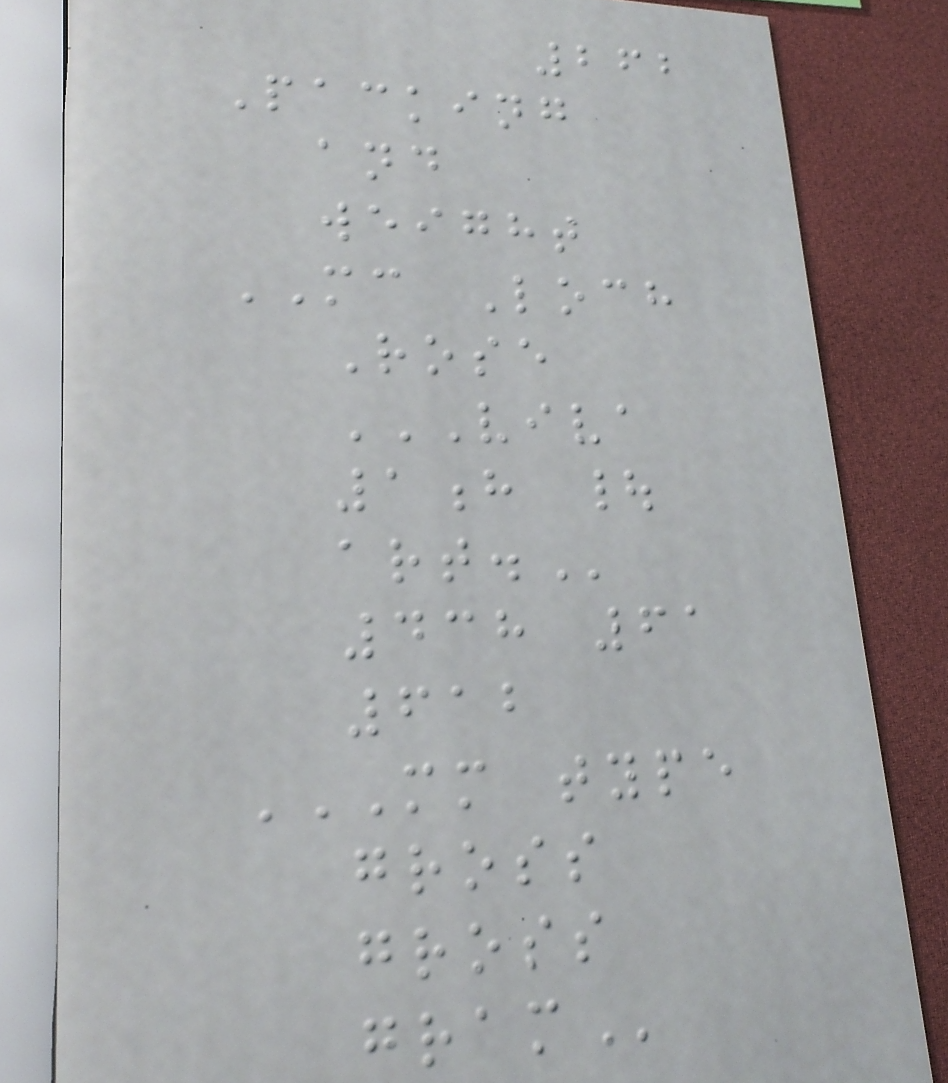262
Packing
and
weight
MC Loch
Rose
VIVA
1H |
ART.
438 61
612
MM TYPE
GROSS
GROSS
GRAM
